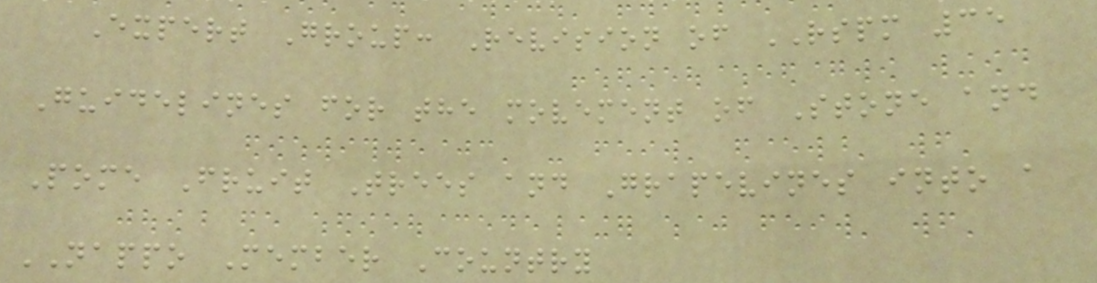Expert Group: Revision of RSPM 35
Guidelines for the movement of Stone and
Pome Fruit Trees and Grapevines into a
NAPPO Member Country
